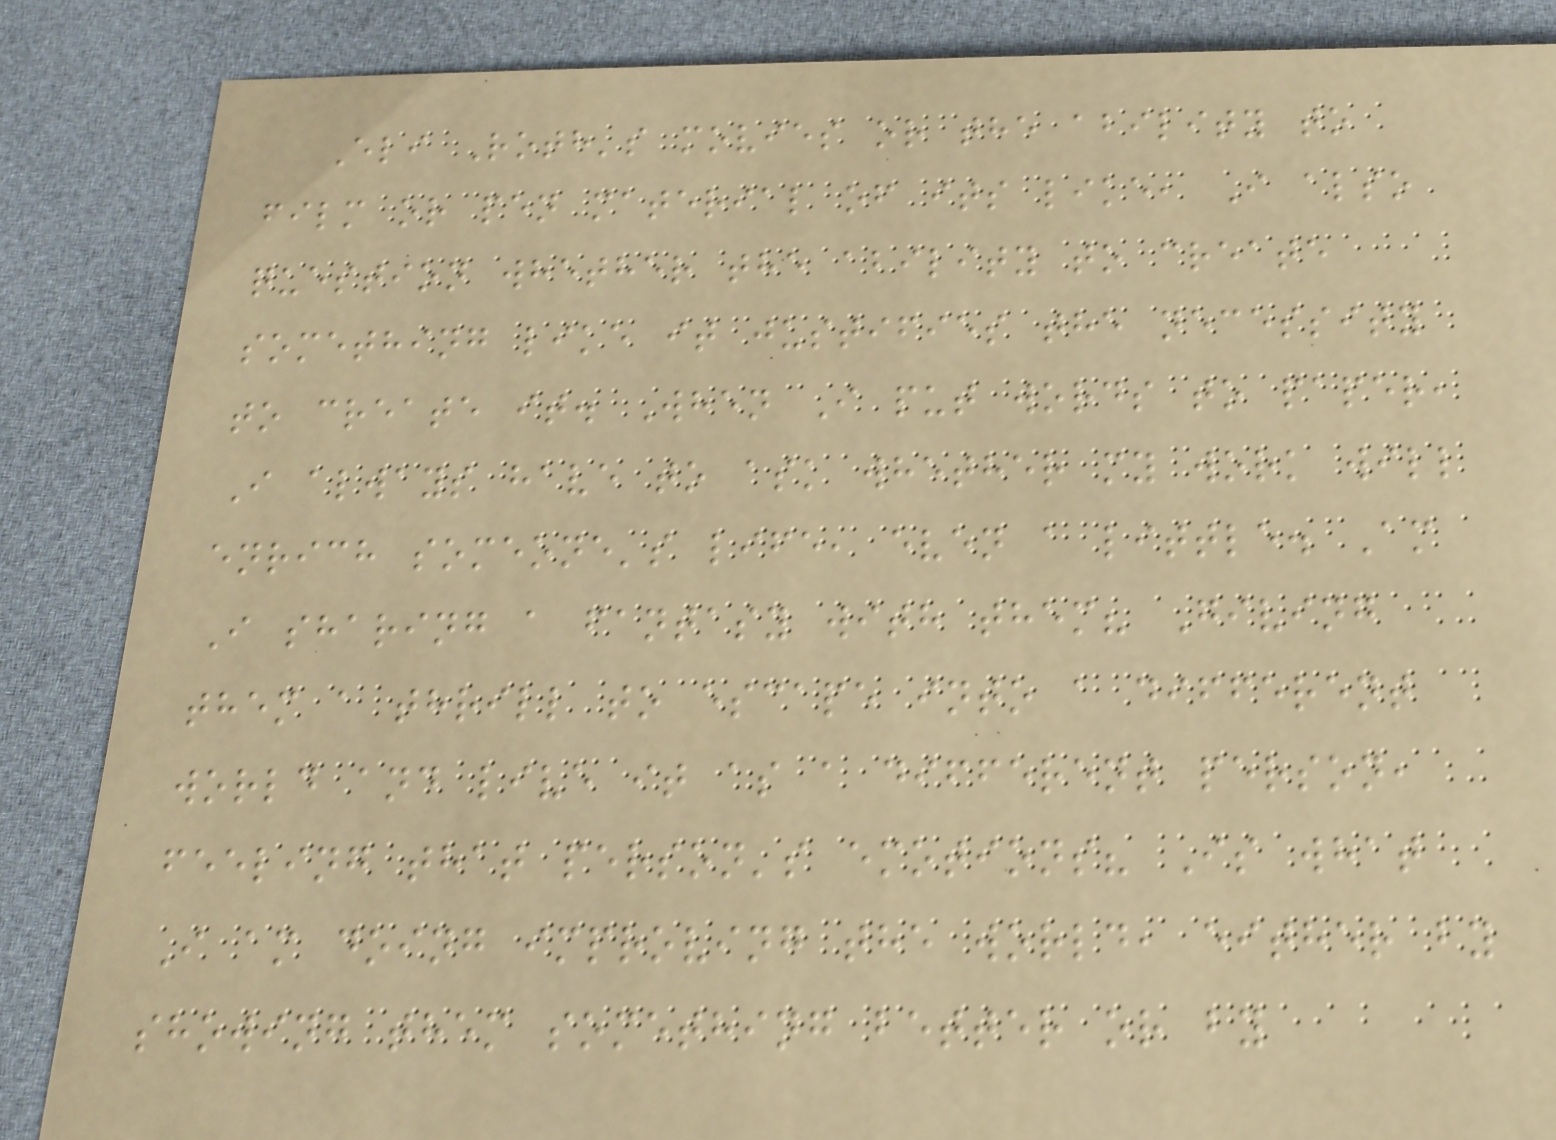Eli Roth's movies or the ability to
film or pen material of its like, I also
question whether the ability to create
something like it justifies the necessity
to create it. When I put words to paper,
I always have to ask whether my work will
enrich someone's life, even a little. Am
I sharing a fantasy with them? Giving
them a thrill to escape into a different
world and live it as a different person,
feeling that person's emotions? Is what
I am doing improving the world, either by
showing them something better or by
